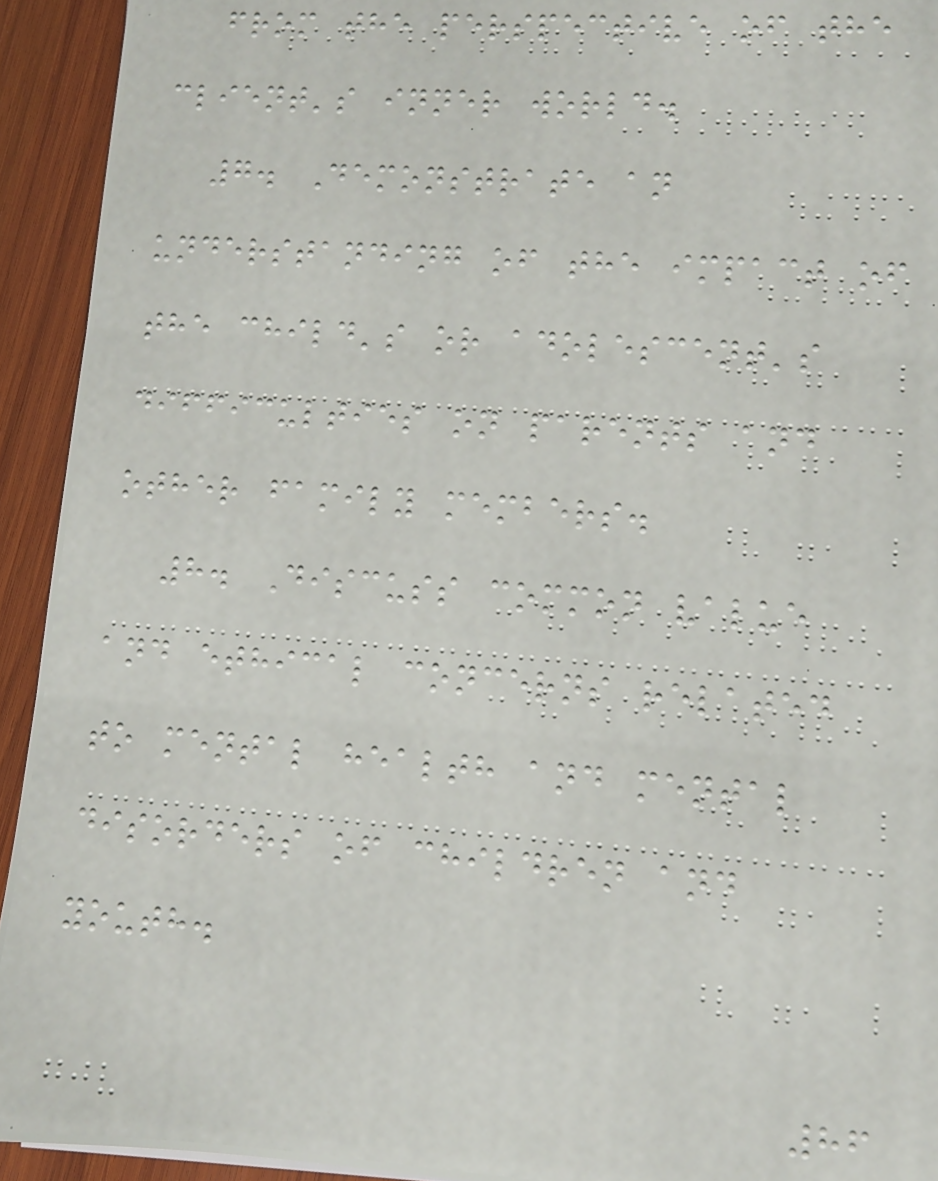from the perspective of the
client's inner world.
7. Demonstrate an
understanding of the impact of
the child's or adolescent's
difficulties on parents and
other family members.
8. Discuss common value
and ethical concerns related
to mental health and mental
disorders of children and
youth.
86
